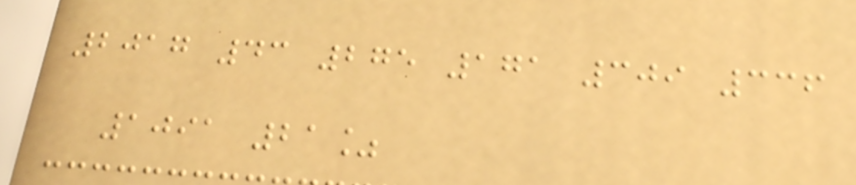2017 43 275 171 309 336
1091 21%
